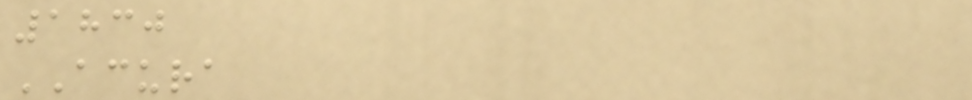1830
ACURA
